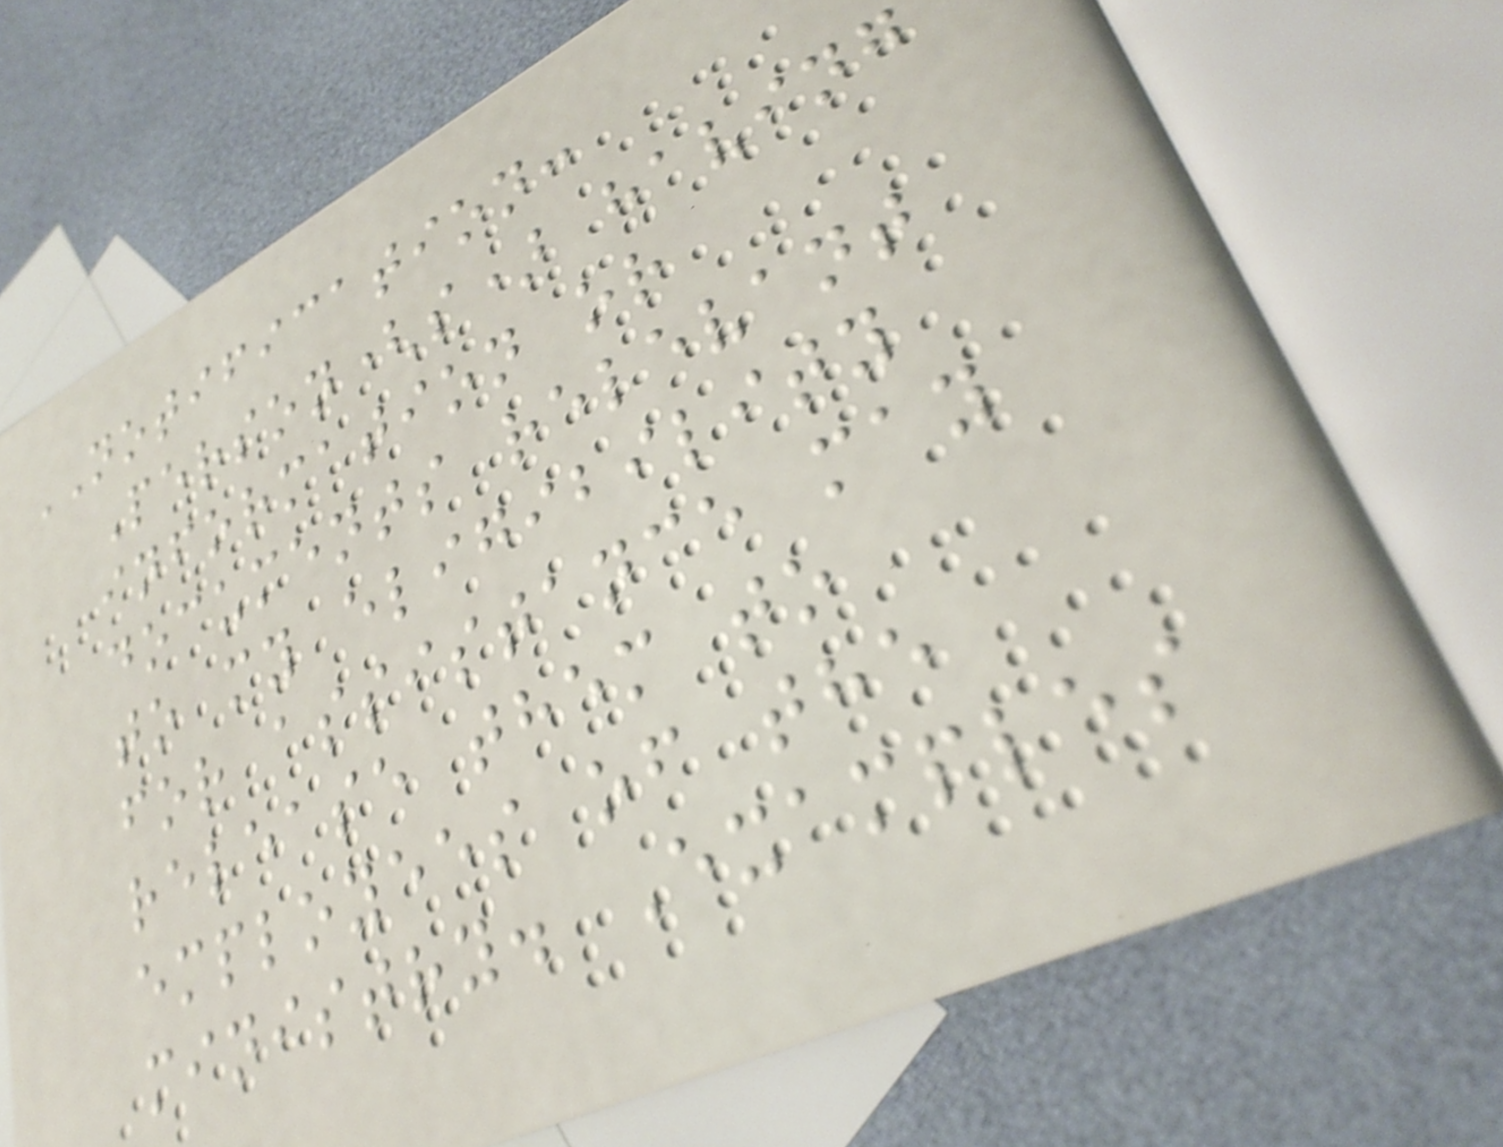NOTIFICATION:
Person(s) having
information or
documents relevant
to my eligibility
for assistance may
release them to
employees of the
ministry. Examples
